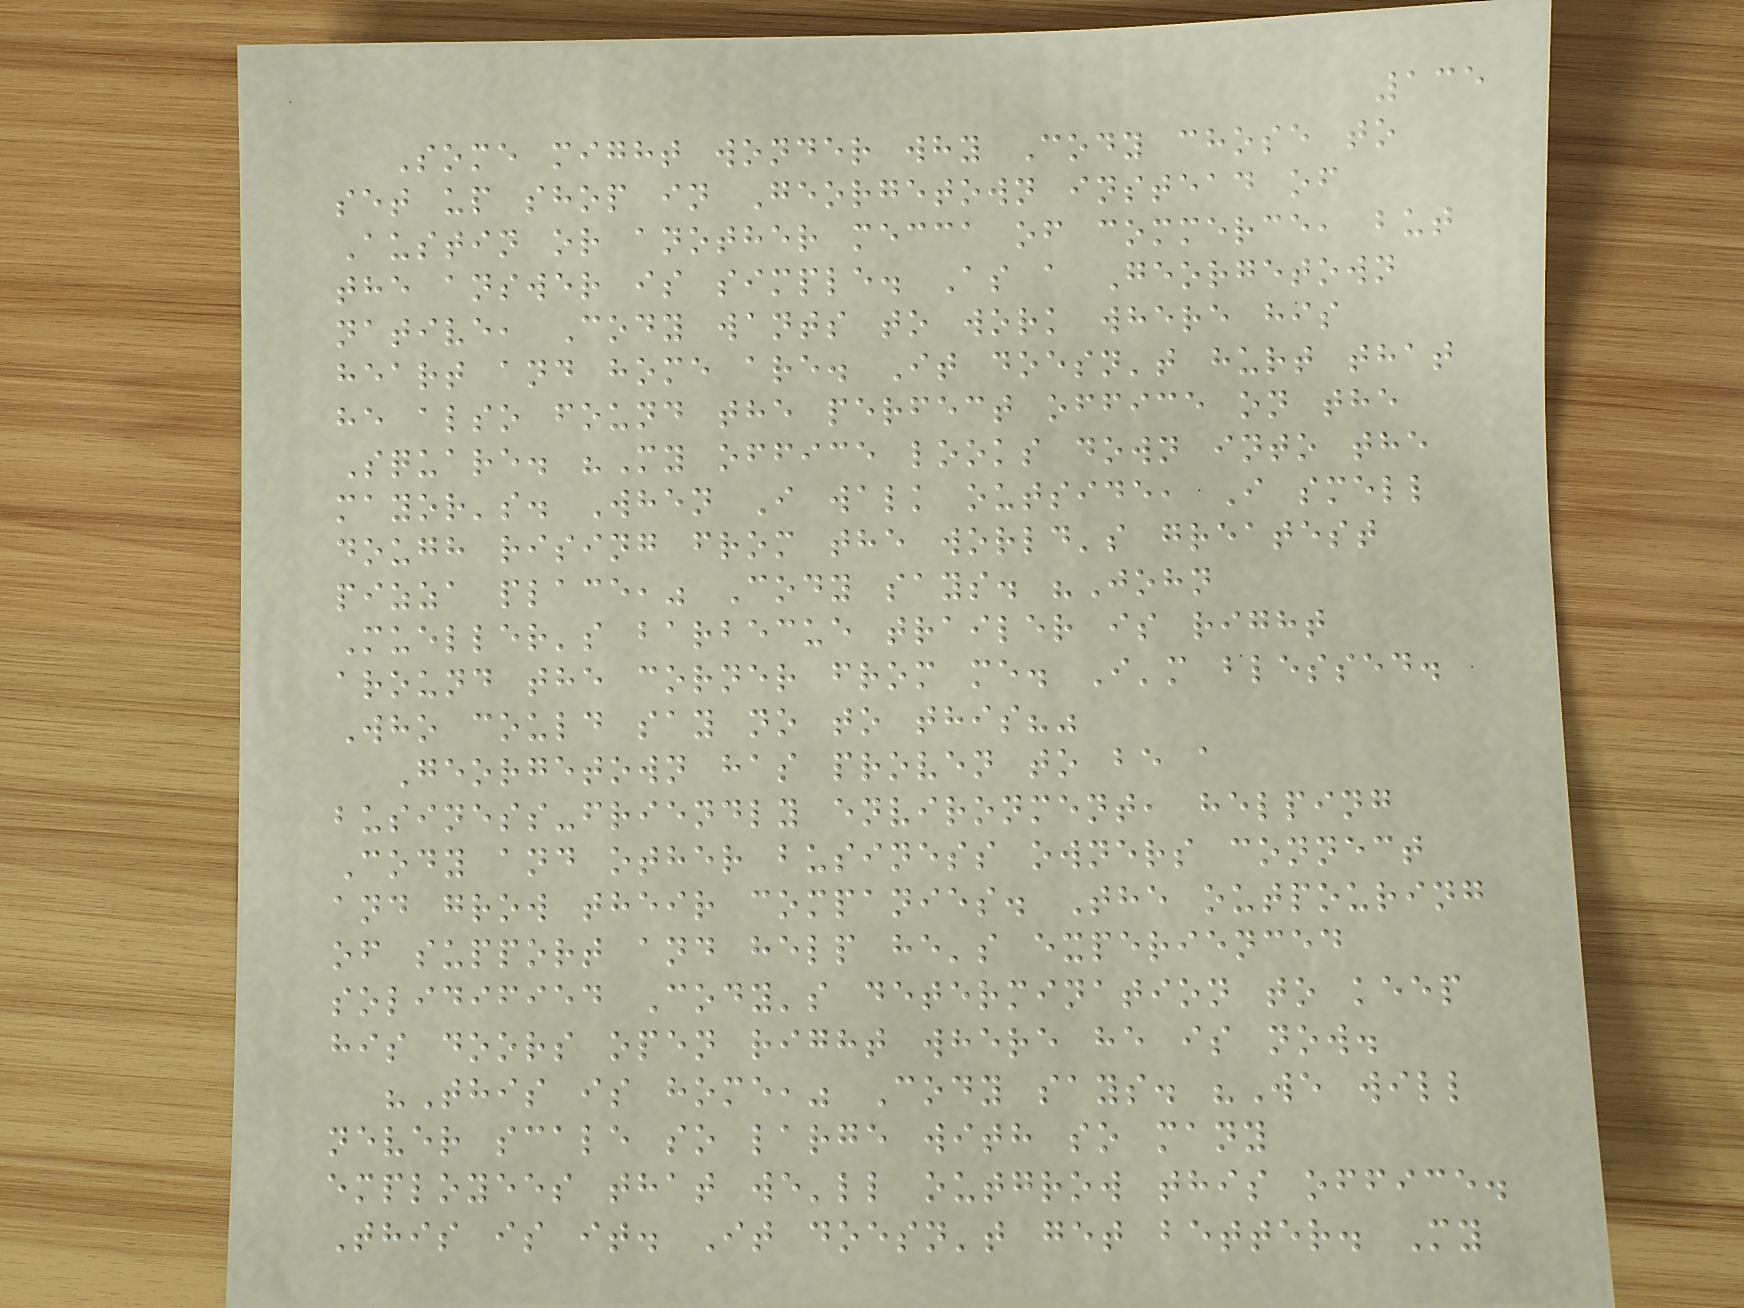135
Some might wonder why Cody chose to
set up shop in Georgetown instead of
Austin or another mecca of commerce, but
the answer is simple. As a Georgetown
native, Cody wants to work where his
heart and home are. It doesn't hurt that
he also found the perfect office on the
Square. "My office looks down into the
mayor's. When I walk outside, I smell
dough rising from the world's greatest
pizza place," Cody says. "John
Mueller's barbecue trailer is right
around the corner from me. I'm blessed.
Who could say no to this?"
Georgetown has proven to be a
business-friendly environment, helping
Cody and other business owners connect
and grow their companies. The outpouring
of support and help he's experienced
solidified Cody's determination to keep
his doors open right where he is now.
"This is home," Cody says. "We will
never scale so large with so many
employees that we'll outgrow this office.
This is it. It doesn't get better. My
